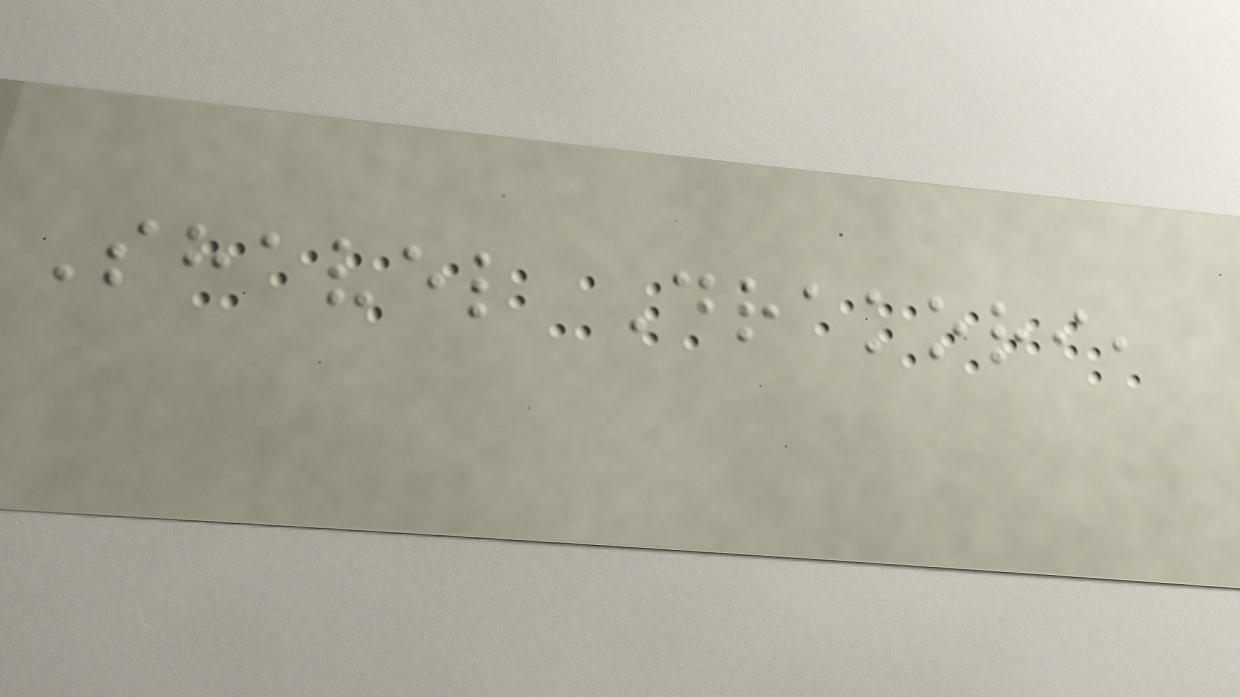Shavel Drakori,
